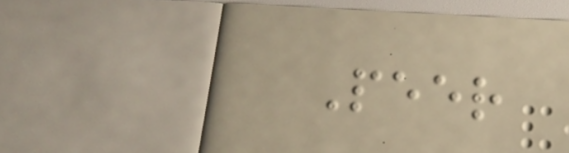Peer
